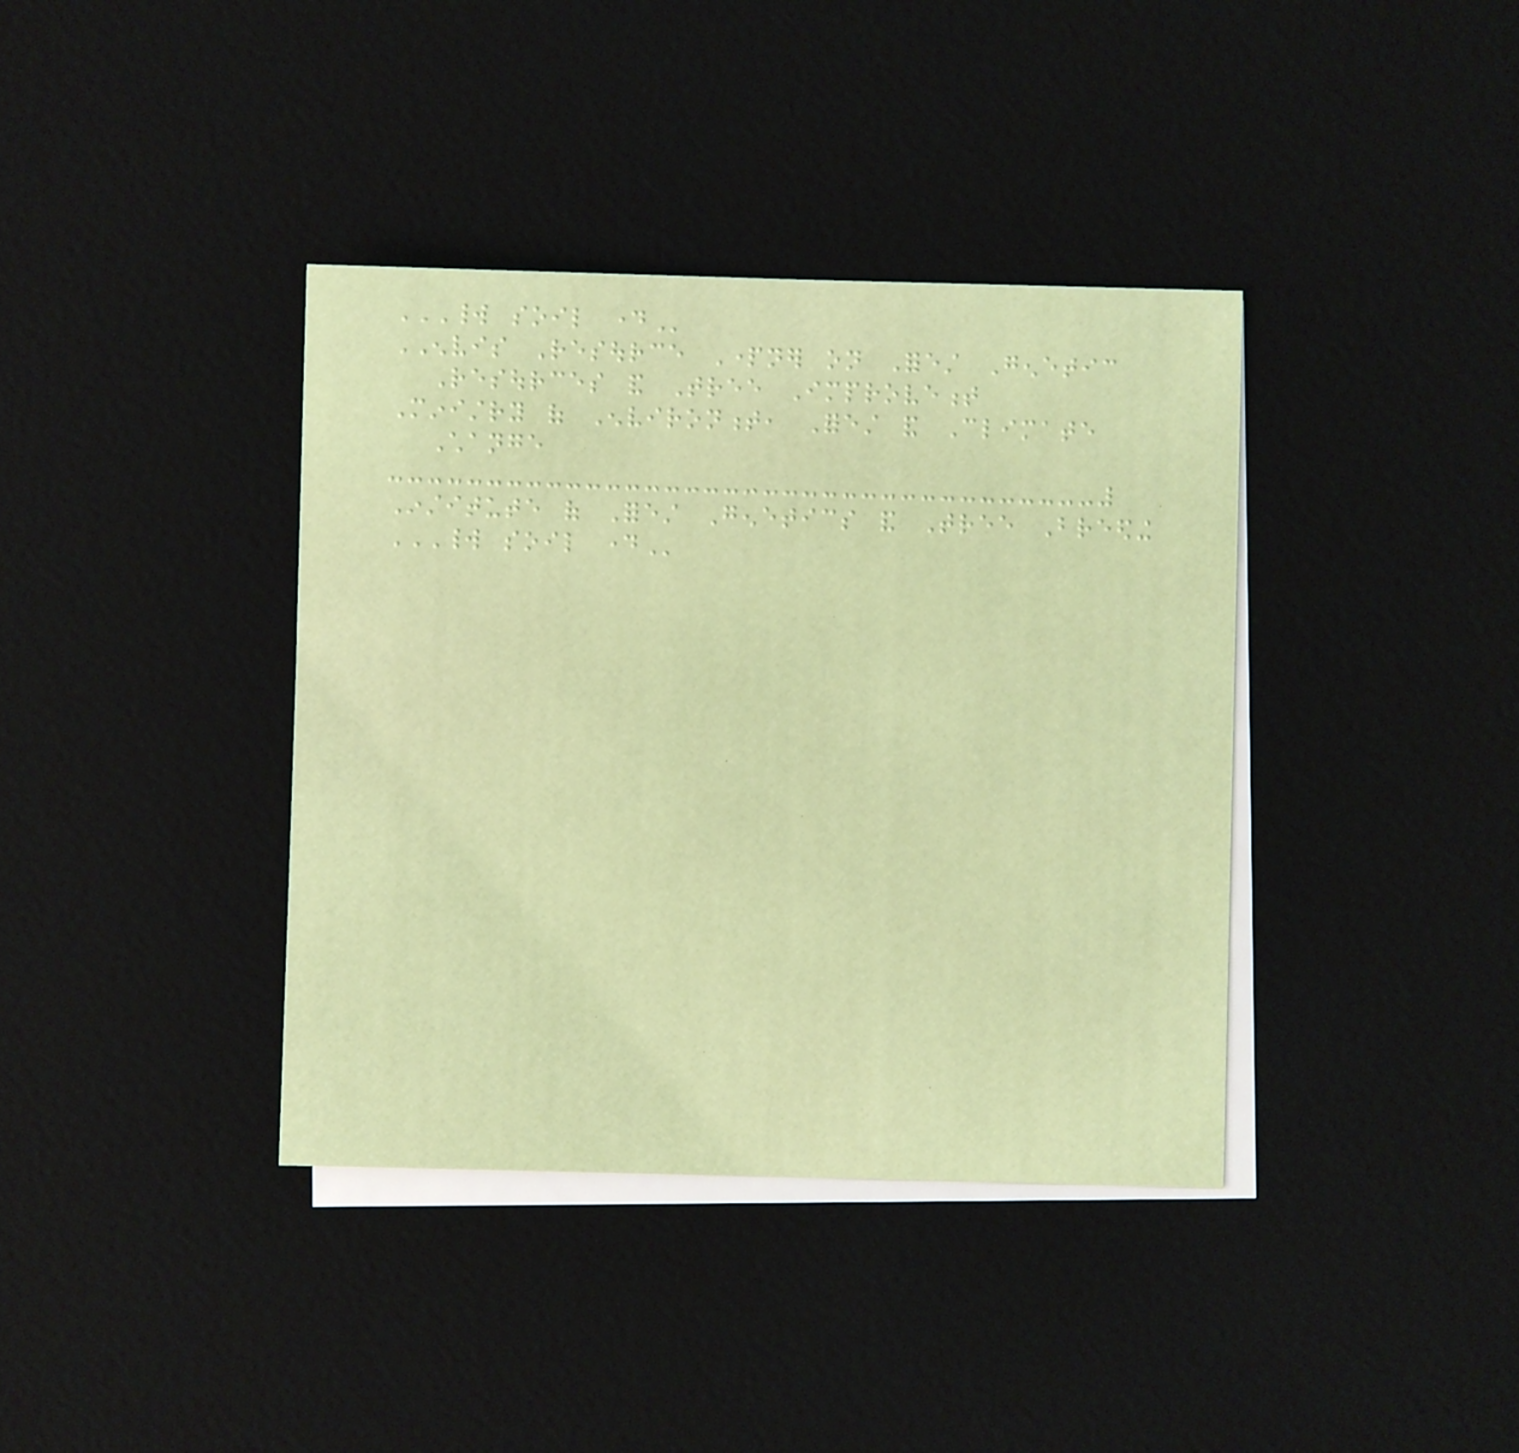WORLD SOIL DAY
ENVIS Resource Partner on Forest Genetic
Resources and Tree Improvement
Ministry of Environment, Forest and Climate
Change
Institute of Forest Genetics and Tree Breeding
WORLD SOIL DAY
